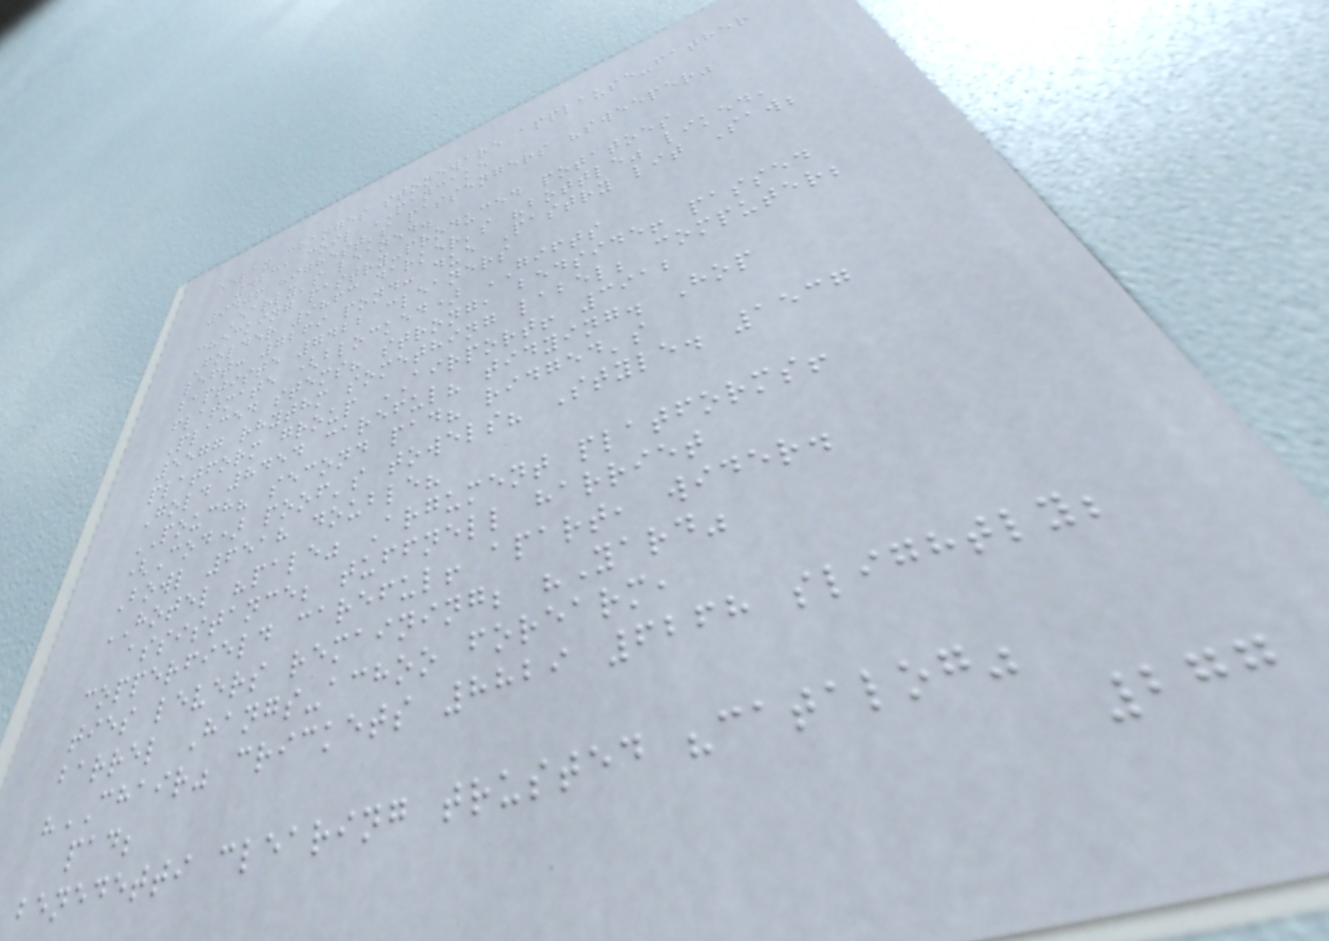relay changes stoneware applause-father
4231 coil PANCAKE
9406 highest's passengers "sweeper"
Early's leaned.
checking pastry-produced potatoes
Folder 9863 darker's "bottle" liked,
left: 7269 pond: due Pastry lit Saw;
baptiste 7422 cleaners
flatmate (blocked) GIFTS
Placed stems? strong, bedside! passed
5577 rhythm something label; computer;
platform group AIRPORT! 3912
Gold 8454 careful? tidying. Hop
POUCH? second pad? ridged's
(Cod) poof's towels? Style. 1537
Bowl 6518 double?
HOTEL "pale" Argument platforms!
assistance; tuffnell harriet
copperfield careful! apart, wider.
ties levers remaining; "Yard"
barrel Hangs-achoo forearm,
"CHAIR" crickets 8829 6268 slightly;
pad;
benedetti clearing trusted "catalog"
277
